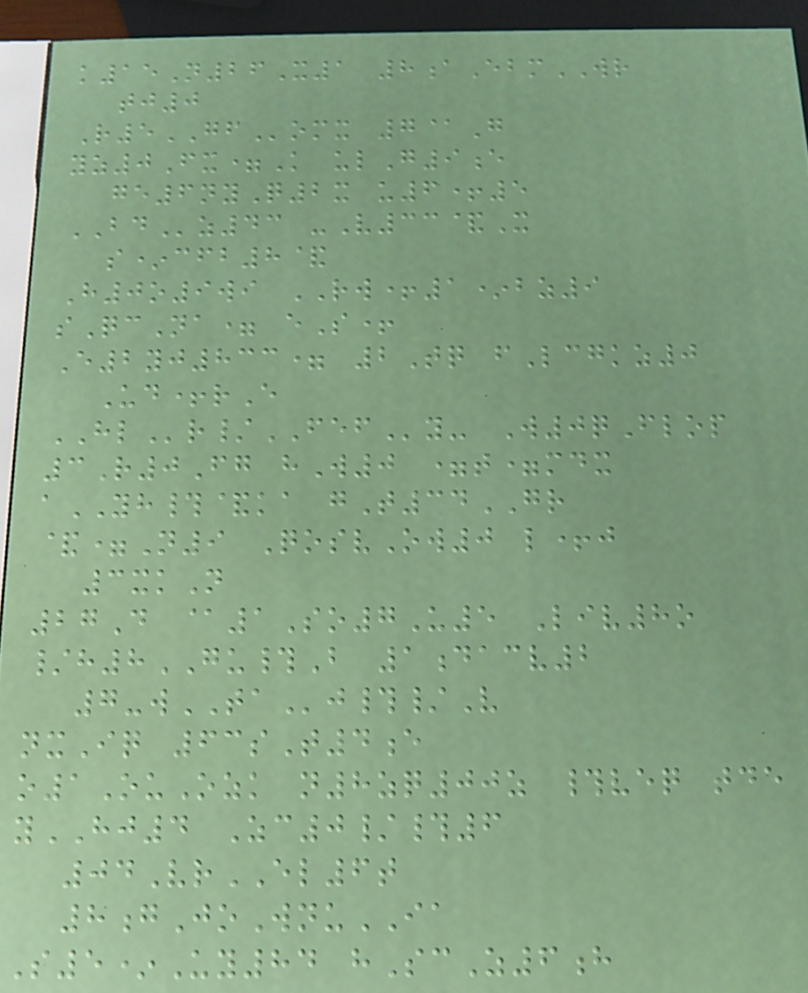k15N26X1 8aEbmWR
tj0
R5GFomx 7@G
yz0Fx=K ulG9e
ge6nyQ2x u6+5
BDz43 -V33&X
s*cfb8&
H0o9wi RW+1*bz9
sQcNa= eS+
E2yj833= 2Tq fLcgkz0
Ud+rE
HLr/FEFy- W0qFlop
3R0Fg hW0 =t=mdx
aYH#&ka gT34GR
&=N9 QosvOw0 l+j
3xkN
27D @1So7U5 Liv8o
/h8GU#B 1dacv2
7-wTAj#/V
nxIq 63sT4e
o1OuOzk n8zq00z #veq tde
yHJ4 Zc0/#6
04VrEL6t
8gJoWnuIA
S5*Uy84 hScZ6h
